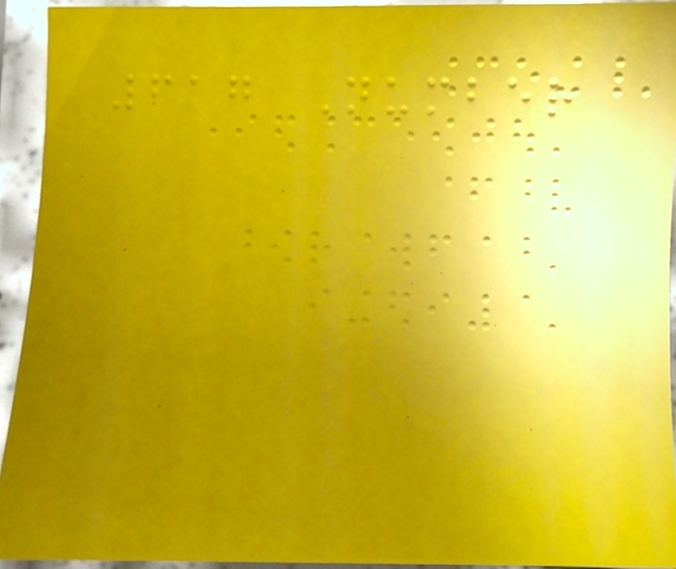617 Number
